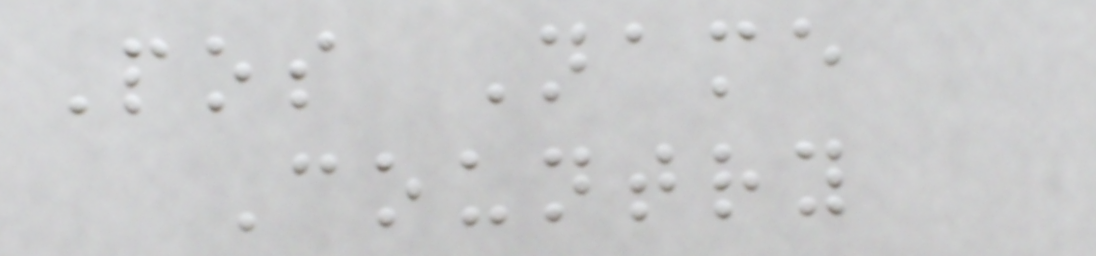Pos Name
Country
